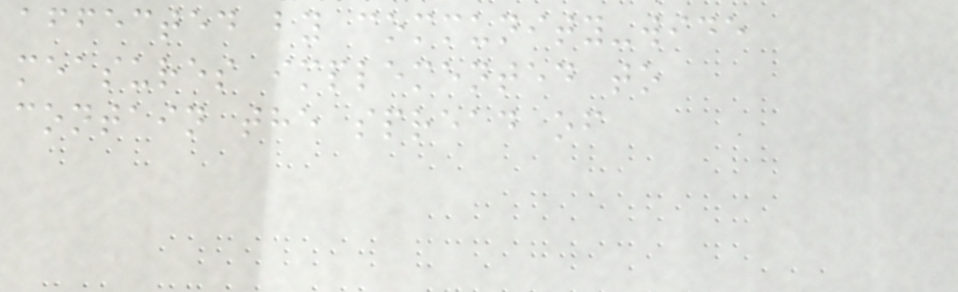affected by community-wide
measures implemented to
contain the spread of
